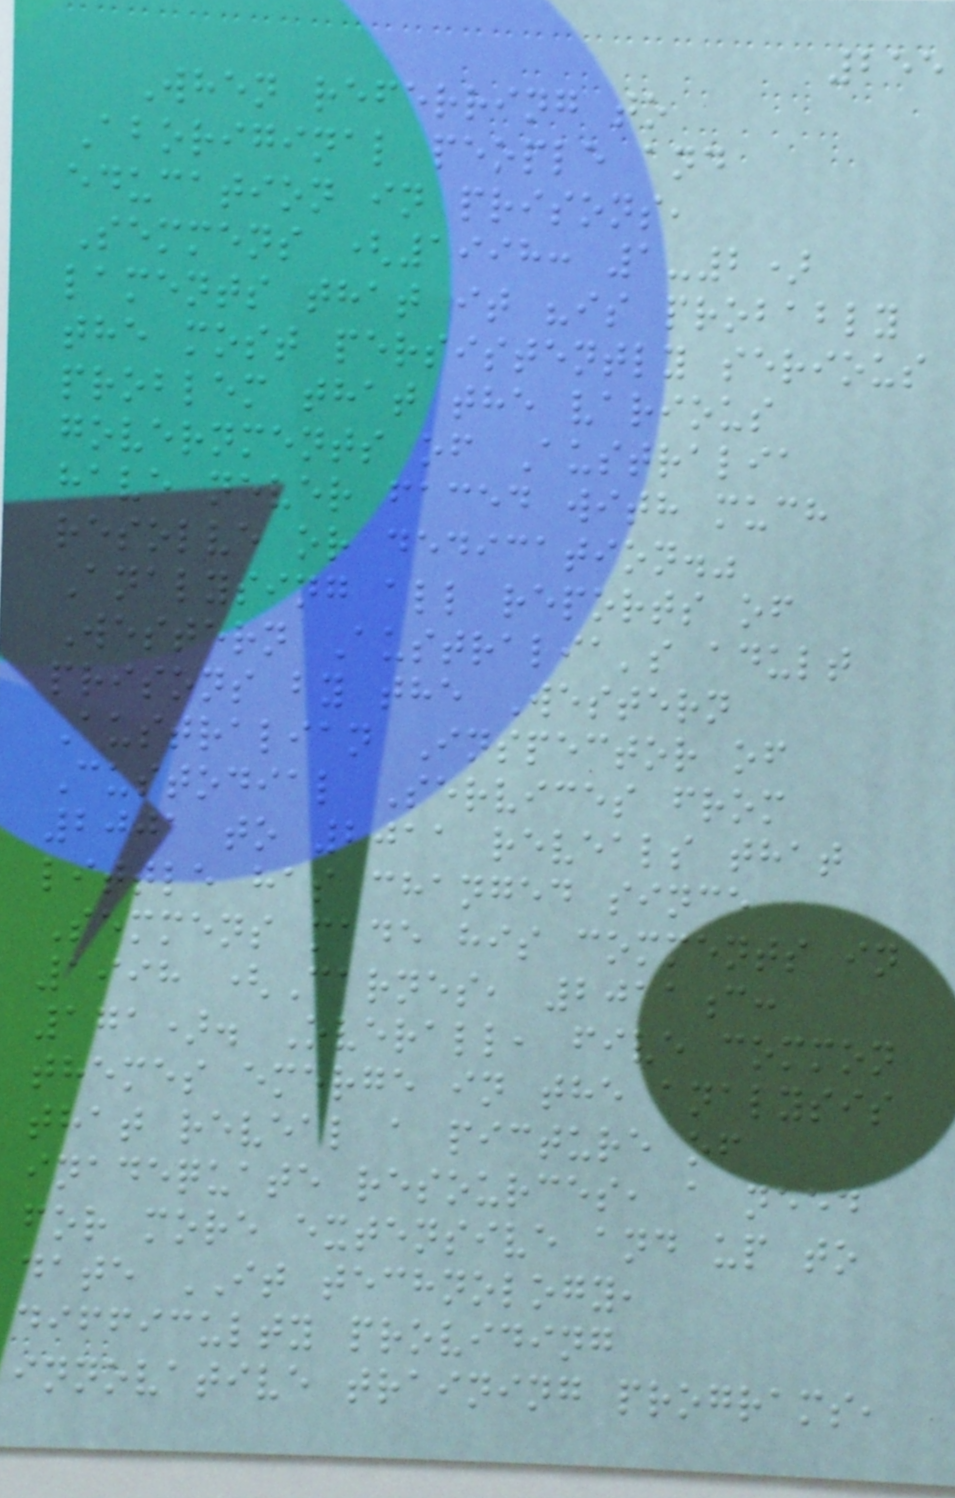255
When referring to
Aboriginal people and
education in prisons,
Semmens (1998: 1-2)
laments that it "is probably
the most persistently serious
problem that the various
governments of Australia
have never faced with much
resolve or dedication."
Analysing all reports of
Western Australia's adult
prisons by the Western
Australian Inspector of
Custodial Services from
2001 to 2011 reveals that
little has changed since
Semmens made his comments in
1998 (Carnes, 2011c:
171). Overall, five common
themes emerge in the analysis
that reveal a picture of
inadequate resources, a need
for more extensive and up to
date IT technology,
difficulty providing
innovative training programs,
